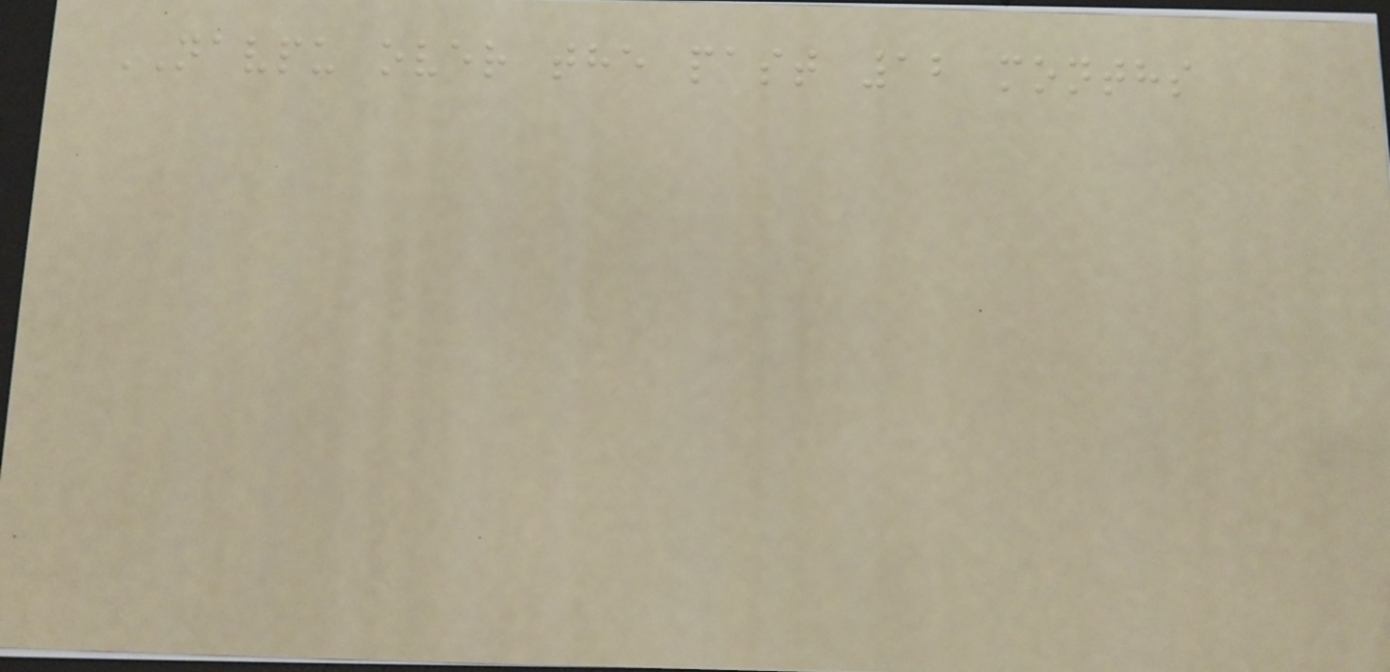NAVPU over the past 12 months
